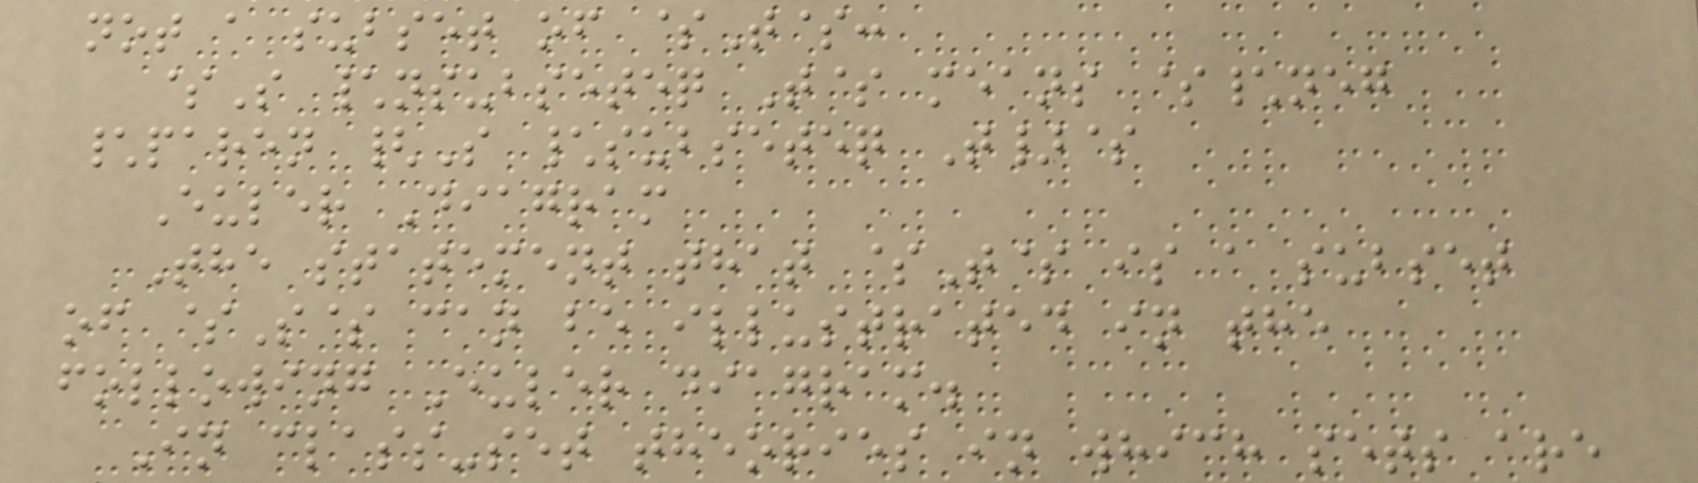not a subset of $T$:
$S \nsubseteq T$ means $\neg
\paren {S \subseteq T}$
Euler Diagram
The statement that $T$ is a subset
of $S$ can be illustrated in the
following Euler diagram.
In class-set theories in which sets are
